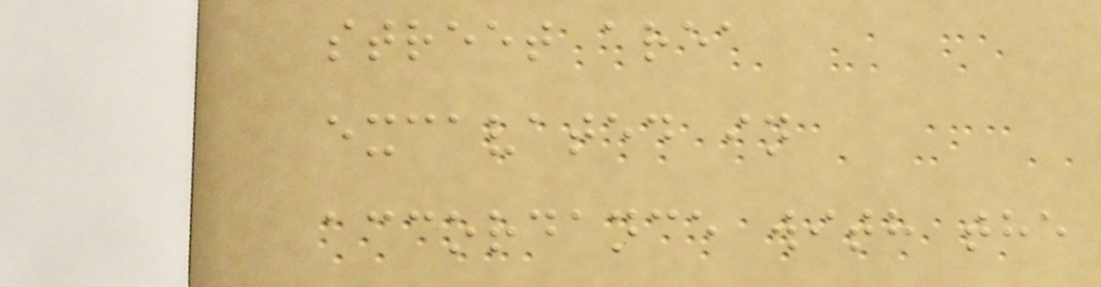street area
excavated in
accordance with the
